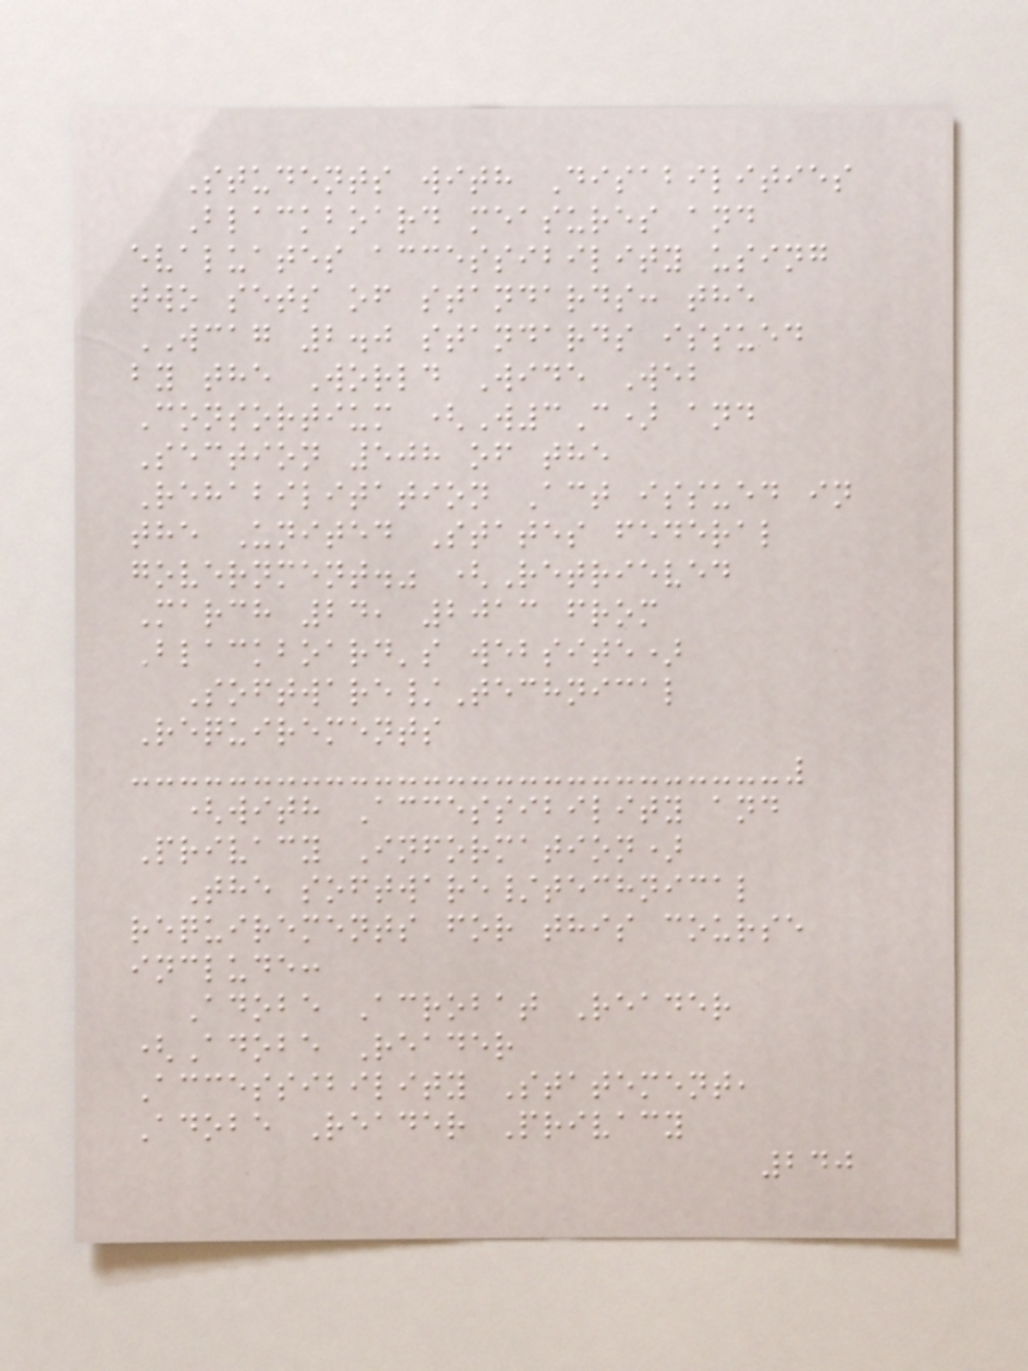Students with Disabilities
Blackboard measures and
evaluates accessibility using
two sets of standards: the
WCAG 2.0 standards issued
by the World Wide Web
Consortium (W3C) and
Section 508 of the
Rehabilitation Act issued in
the United States federal
government." (Retrieved
March 24, 2013 from
Blackboard's website)
Software/Technical
Requirements
(with Accessibility and
Privacy Information)
The software/technical
requirements for this course
include:
Adobe Acrobat Reader
(Adobe Reader
Accessibility Statement,
Adobe Reader Privacy
240
